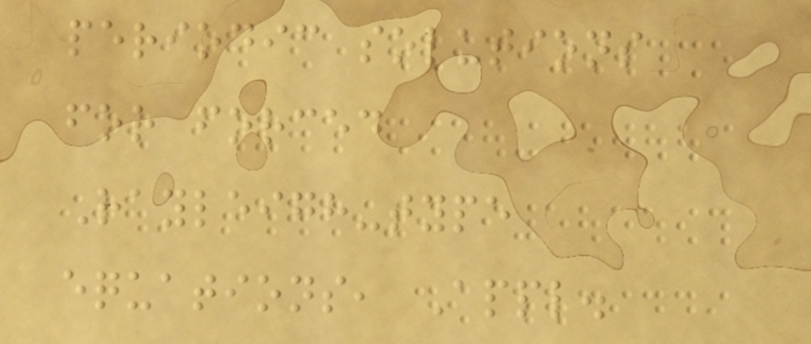periodic solutions
for forced
Rayleigh-type
equations, Appl.
